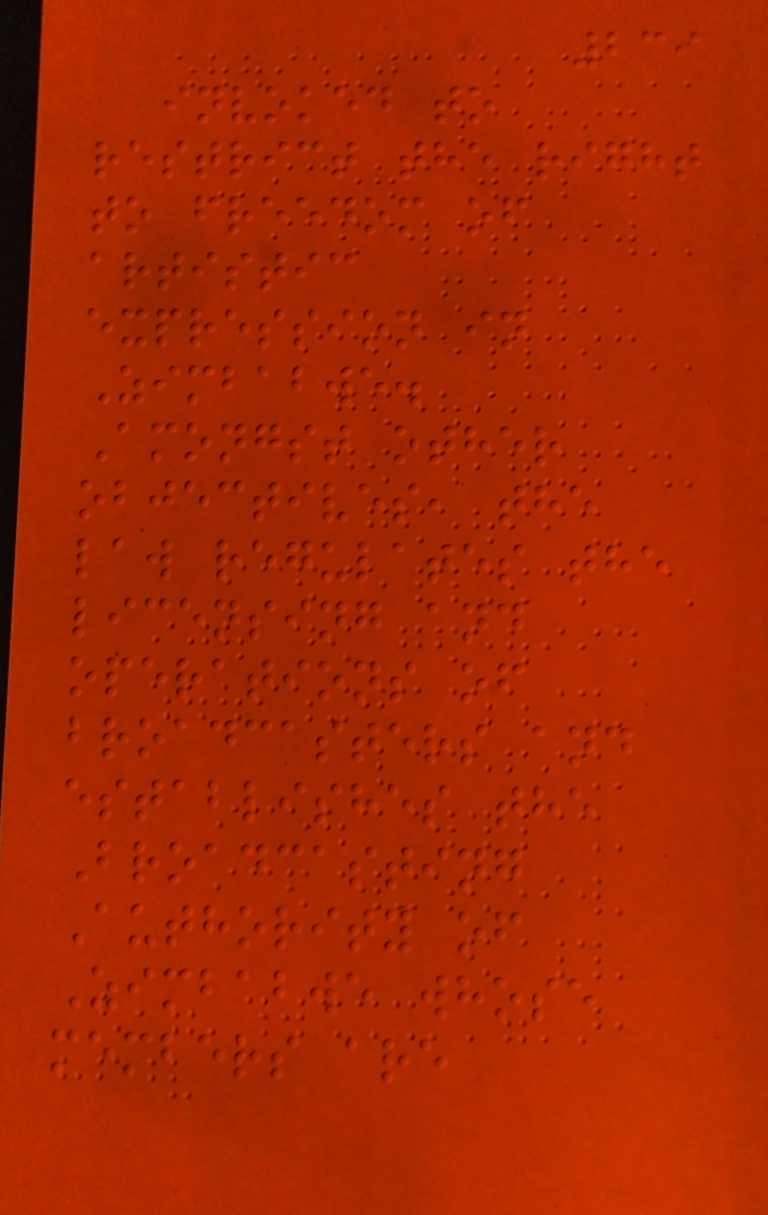239
invoked to
restrict the right
to freedom of
artistic
expression in
Zimbabwe.
Amongst other
objectives, the
law regulates the
licensing and
operations of
broadcasters and
establishes the
Broadcasting
Authority of
Zimbabwe whose
members are
